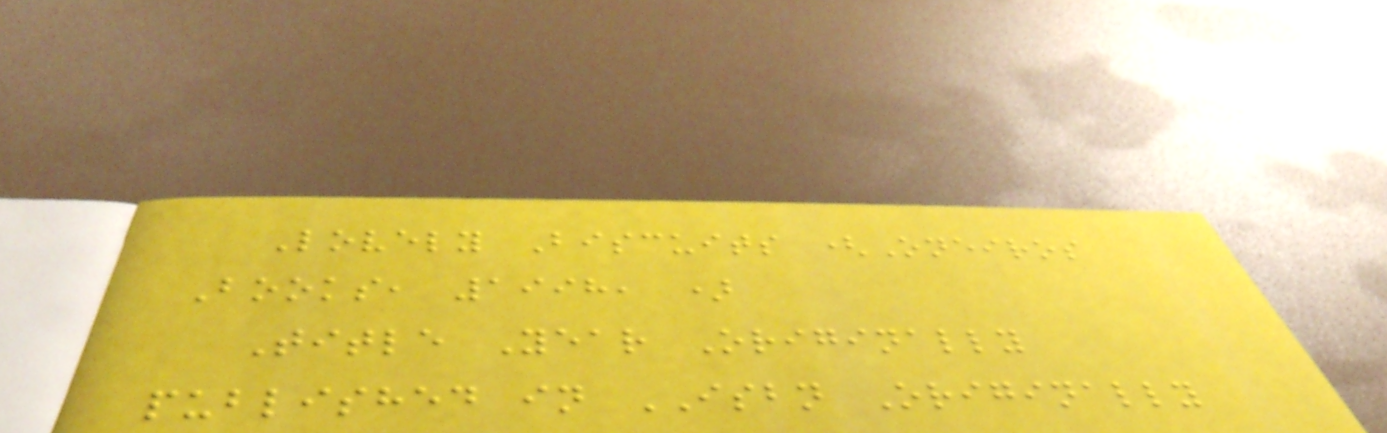Lovely Biscuits (Oneiros
Books, 1998, )
Title Year Originally
published in ISBN Originally
